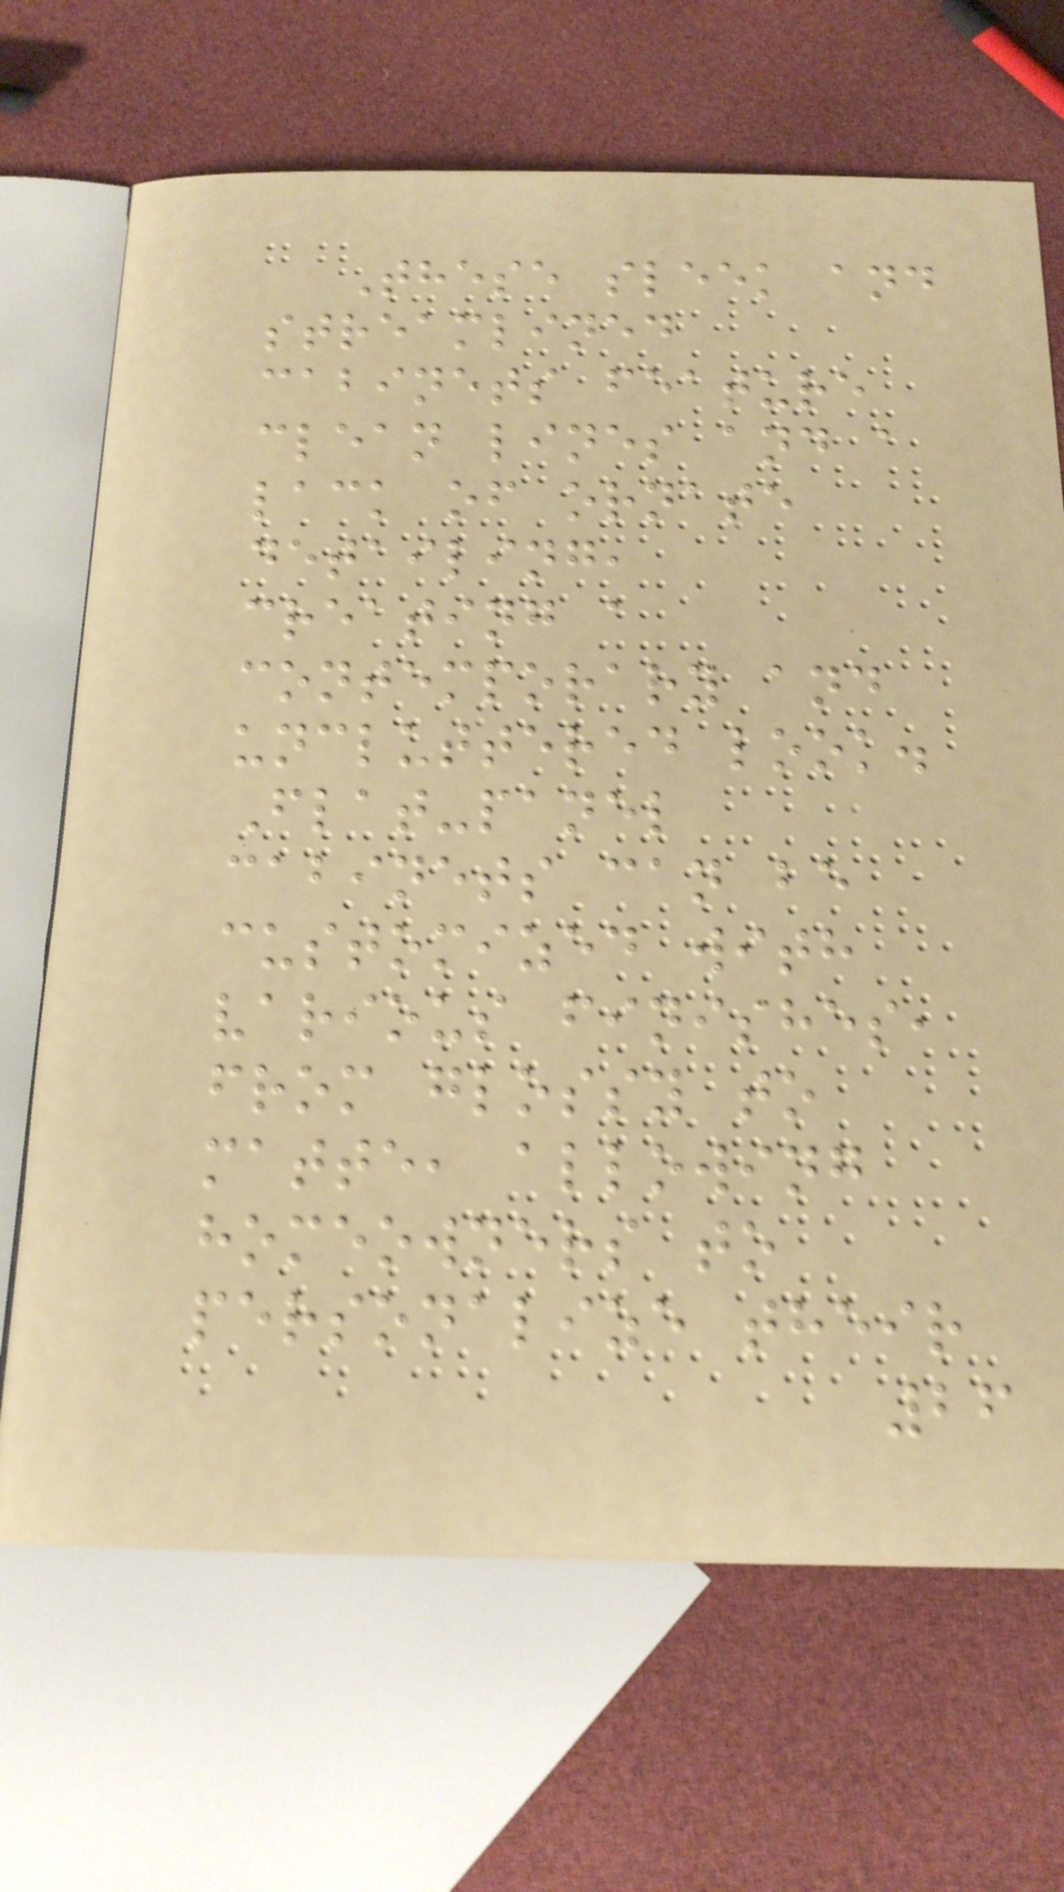These sleek and
streamlined
cabinets feature
clean lines and a
lack of ornate
detailing,
creating a
contemporary and
uncluttered look.
Flat-panel
cabinets can be
customized with
various finishes,
from glossy to
matte, allowing
homeowners to
personalize their
26
